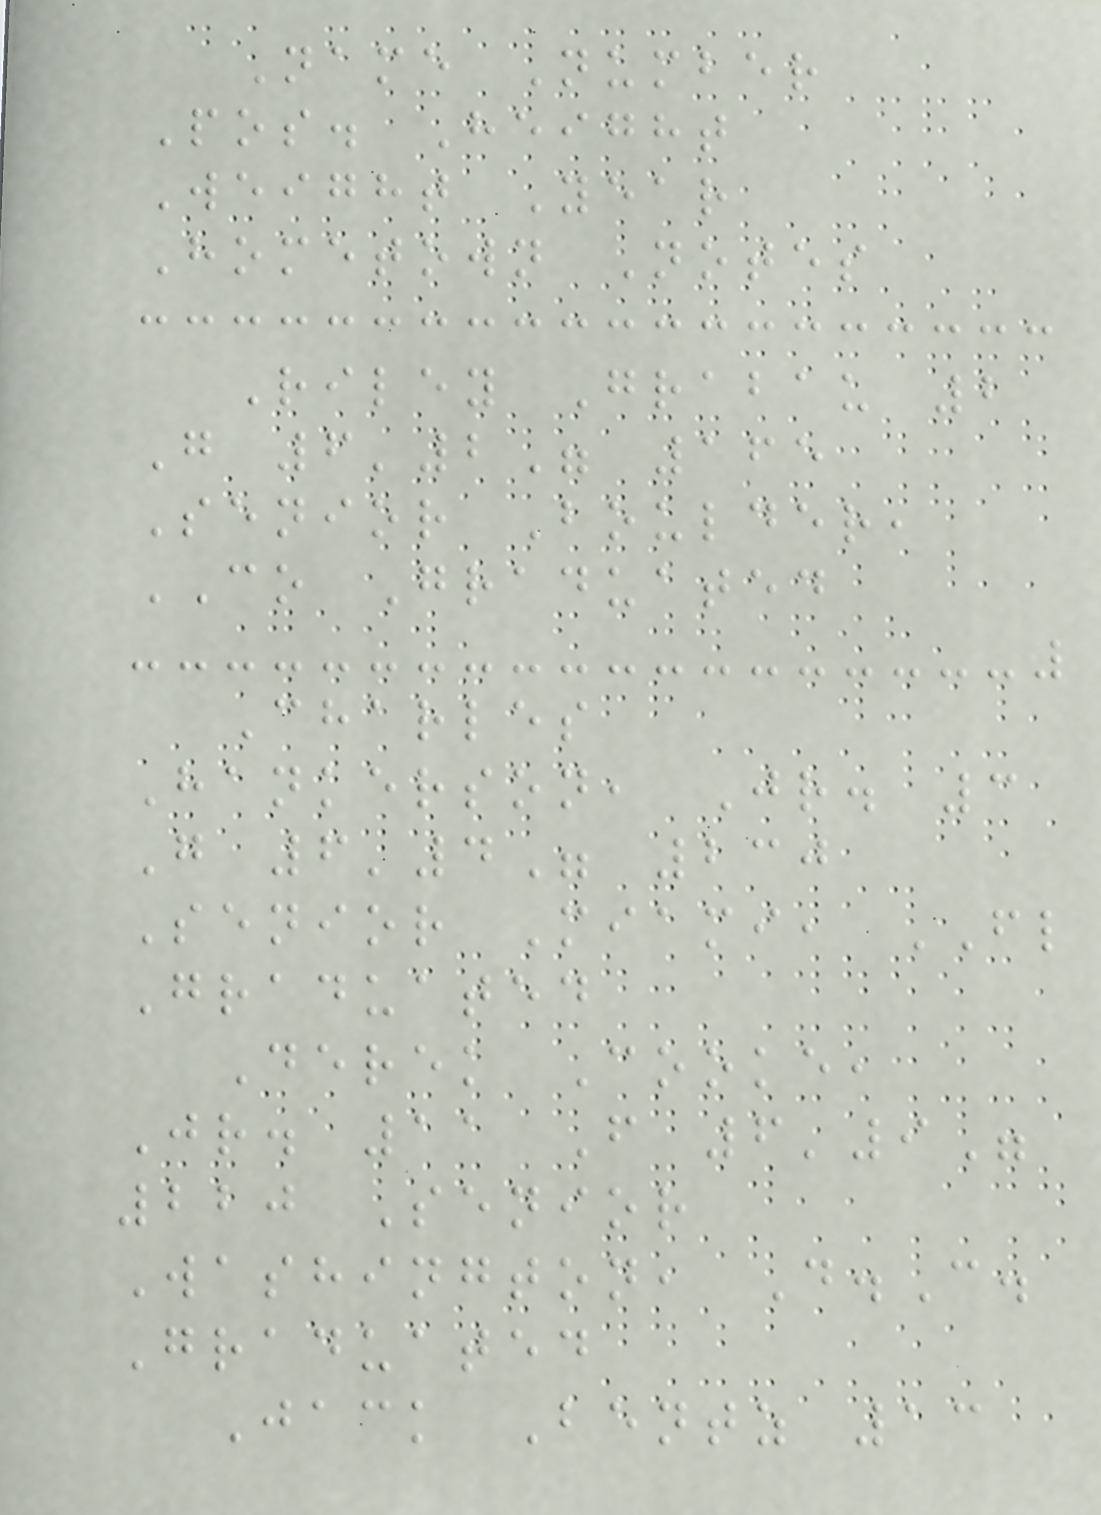Name Number
Pos. Height
Weight Year
Hometown Notes
Riley Grabau 2
G 6'2" 165
Senior Boulder,
CO Graduated
Charles
Hankerson, Jr. 3
G 6'4" 230
Senior Miami, FL
Graduated
Derek Cooke,
Jr. 11 F 6'9"
220 Senior
Washington, D.C.
Graduated
Jack Bentz 13
